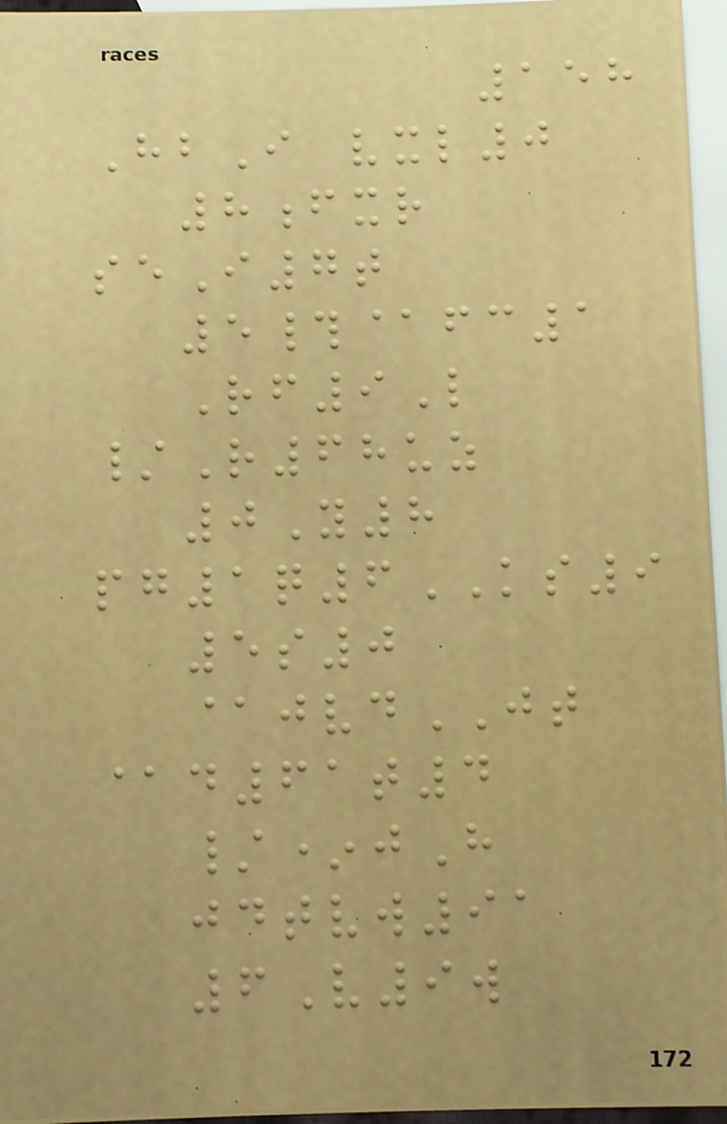158
HbI vxl0
8fxr
seI7t
5#@fc1
Rf9L
/R68uz
0Y8
pg1q6KS9
5s0
@jvdJT
@d61t4
/*jH
jdtvw91
6V9w
